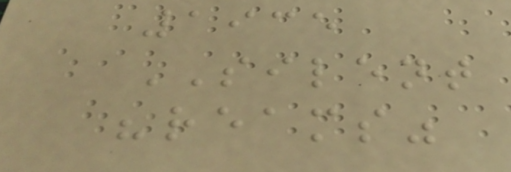1935
SILENT
"reams"
